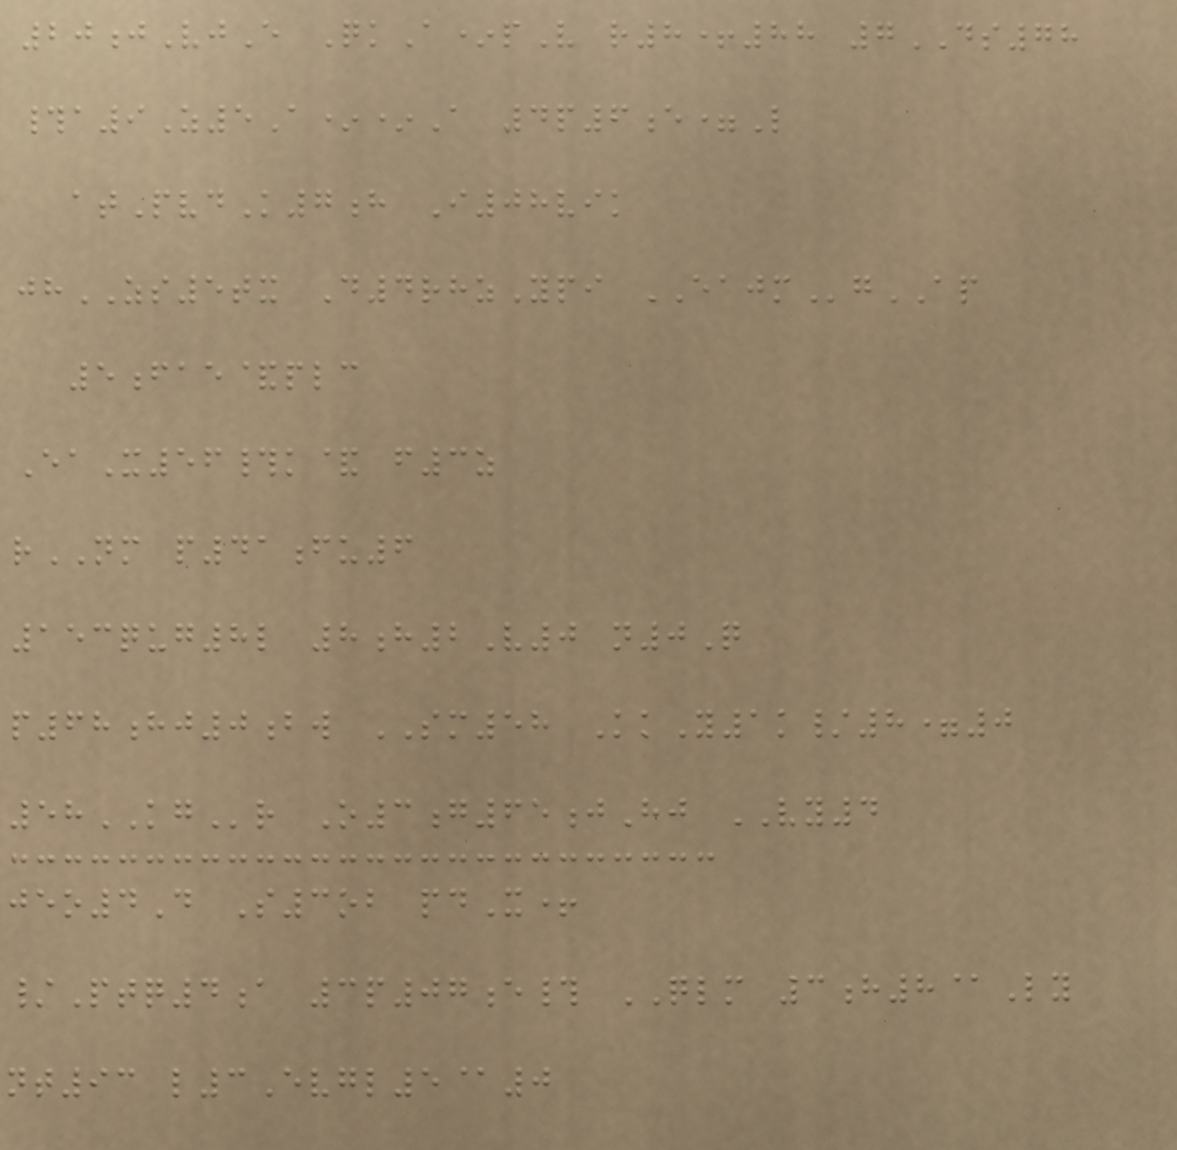20jVjE QkA*pV r8+88 7DS78
#a9Z5A**A 4p6e=L
atPvdK7h I08vik
jhZS5tx D4rhzYpi EAJMgAP
5fae&plc
EaX56#k& f3z
rNM p41fu6
153qug8l 8h2V0 n0Q
p68hj0bw SM58 KkY1k/8=0
58KGr O3g65jHj VY4
jeo4D S3ob pdX+
/Ptq4a 3p07e# QLM 3h8@Ly
nt93 l3Evgl5@0
